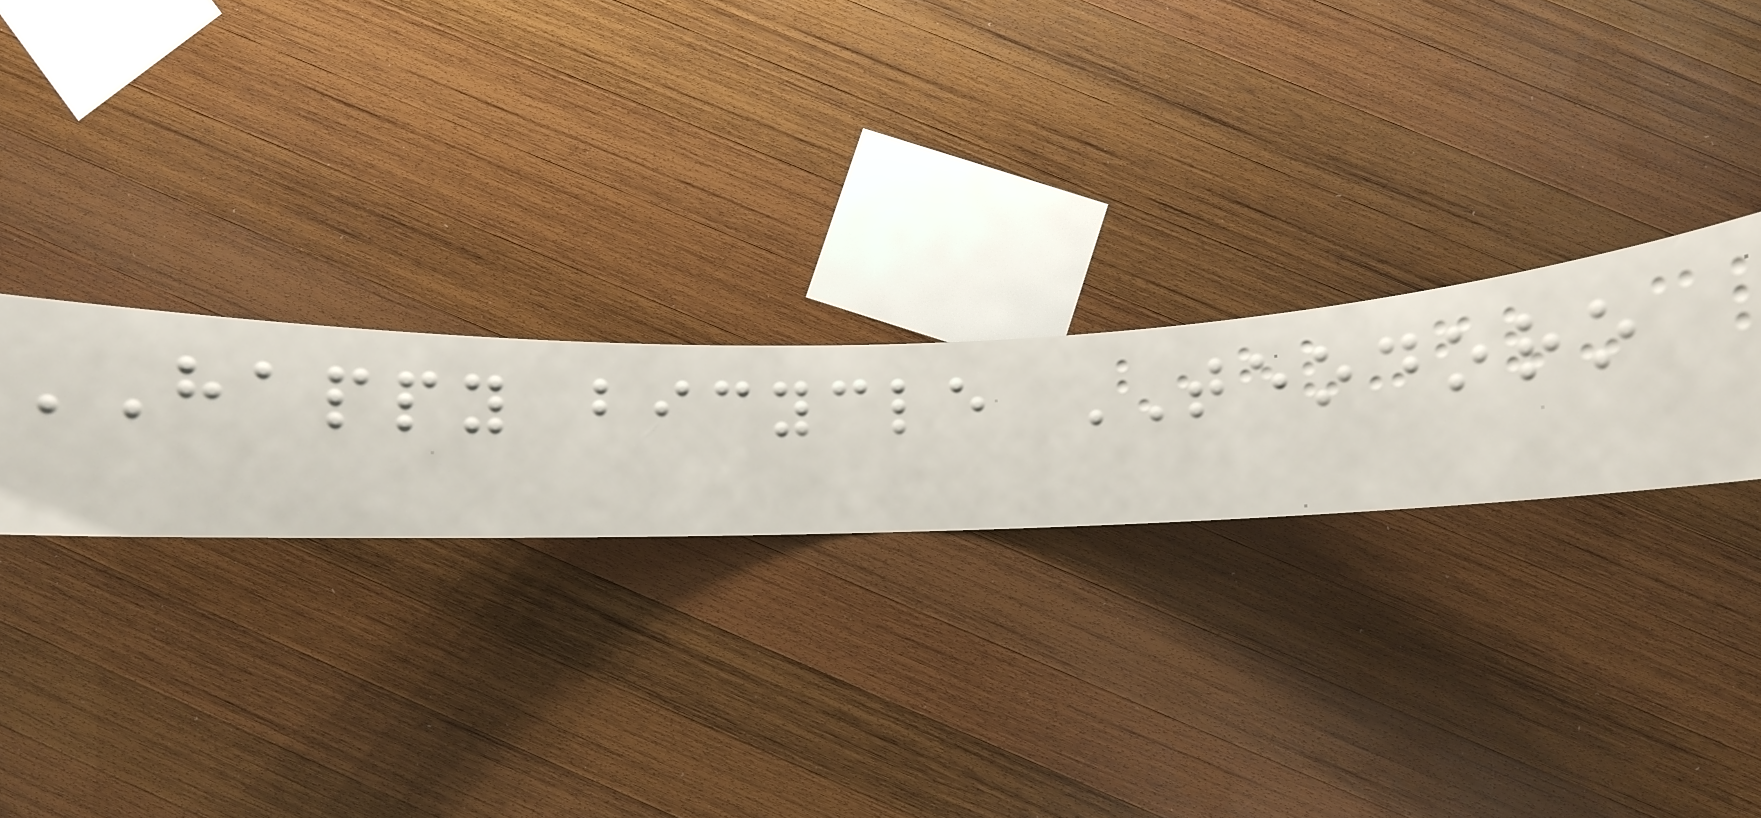HAPPY bicycle TEODORO
